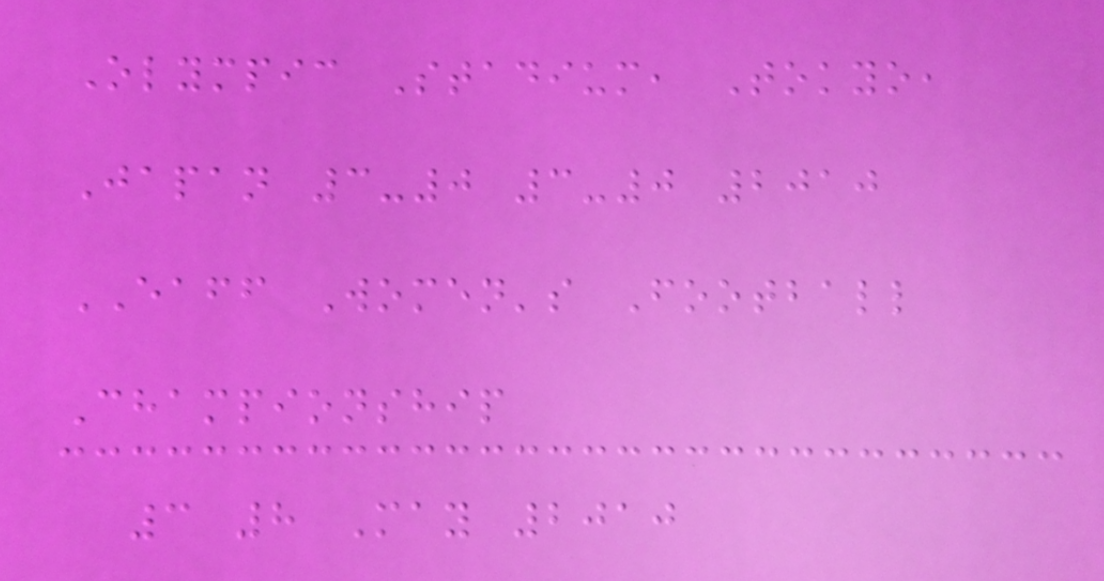Olympic Stadium, Tokyo,
Japan 3-0 3-0 2010
EAFF Women's Football
Championship
3 8 May 2010
